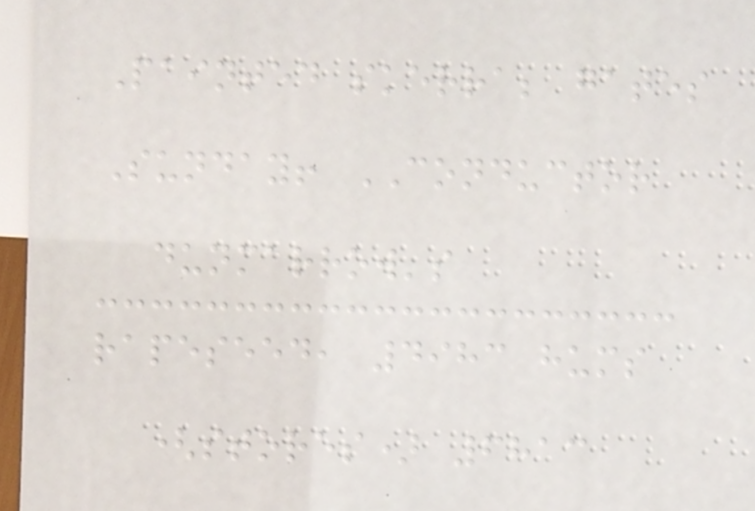Painted skerra; gates
Sunday! CONDUCTOR
dunmarrow's
rapeseed, 4983 hums
(stores) 6813
